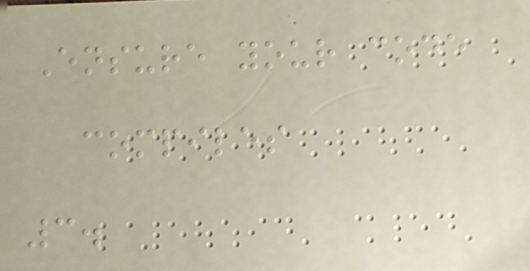Ensure your code
compiles
3.
